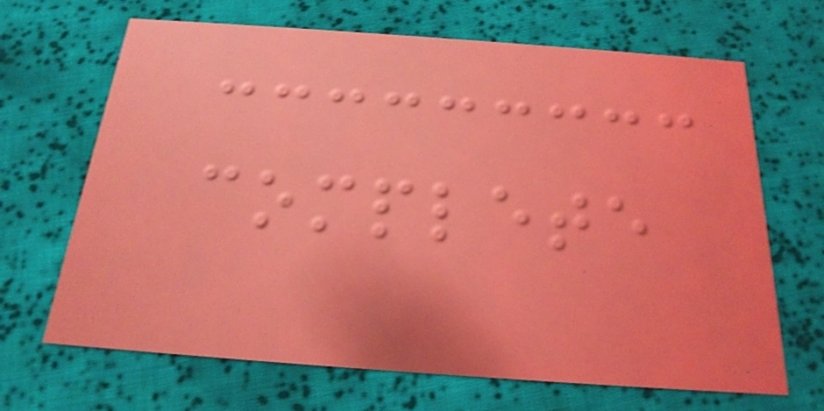complete
